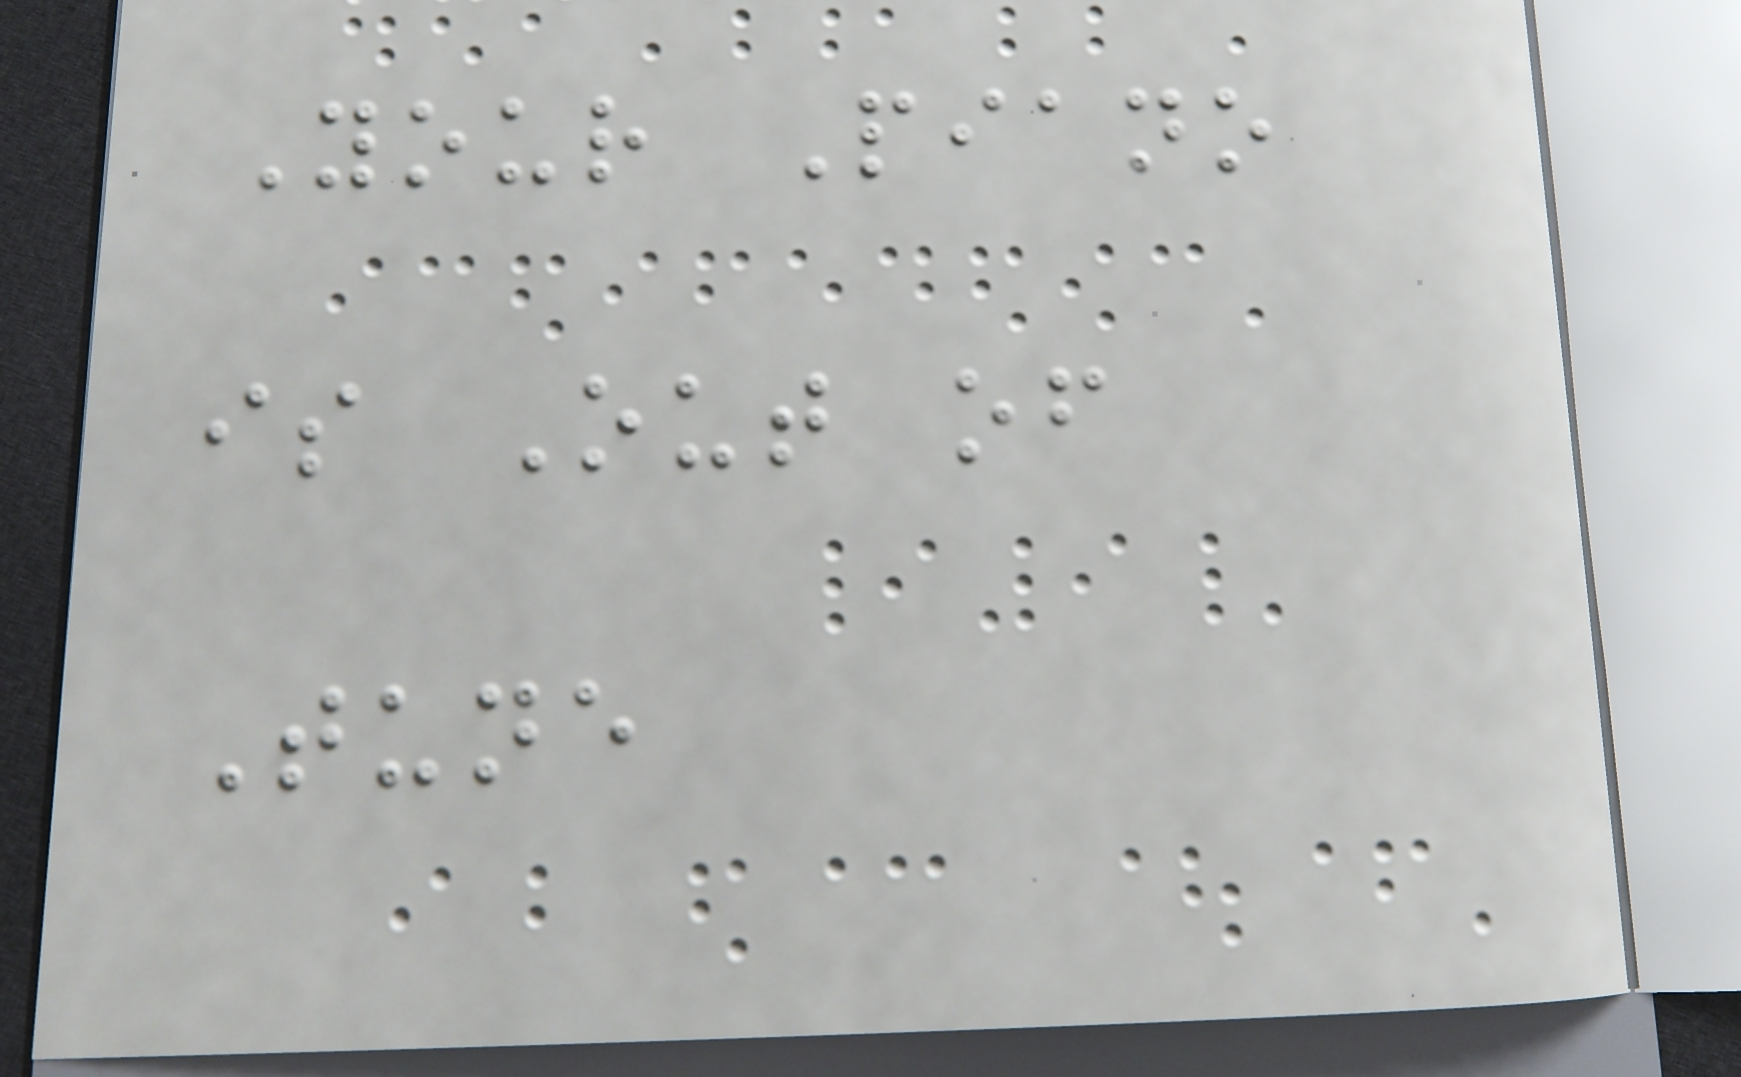Your Piano
is Out of
Tune
